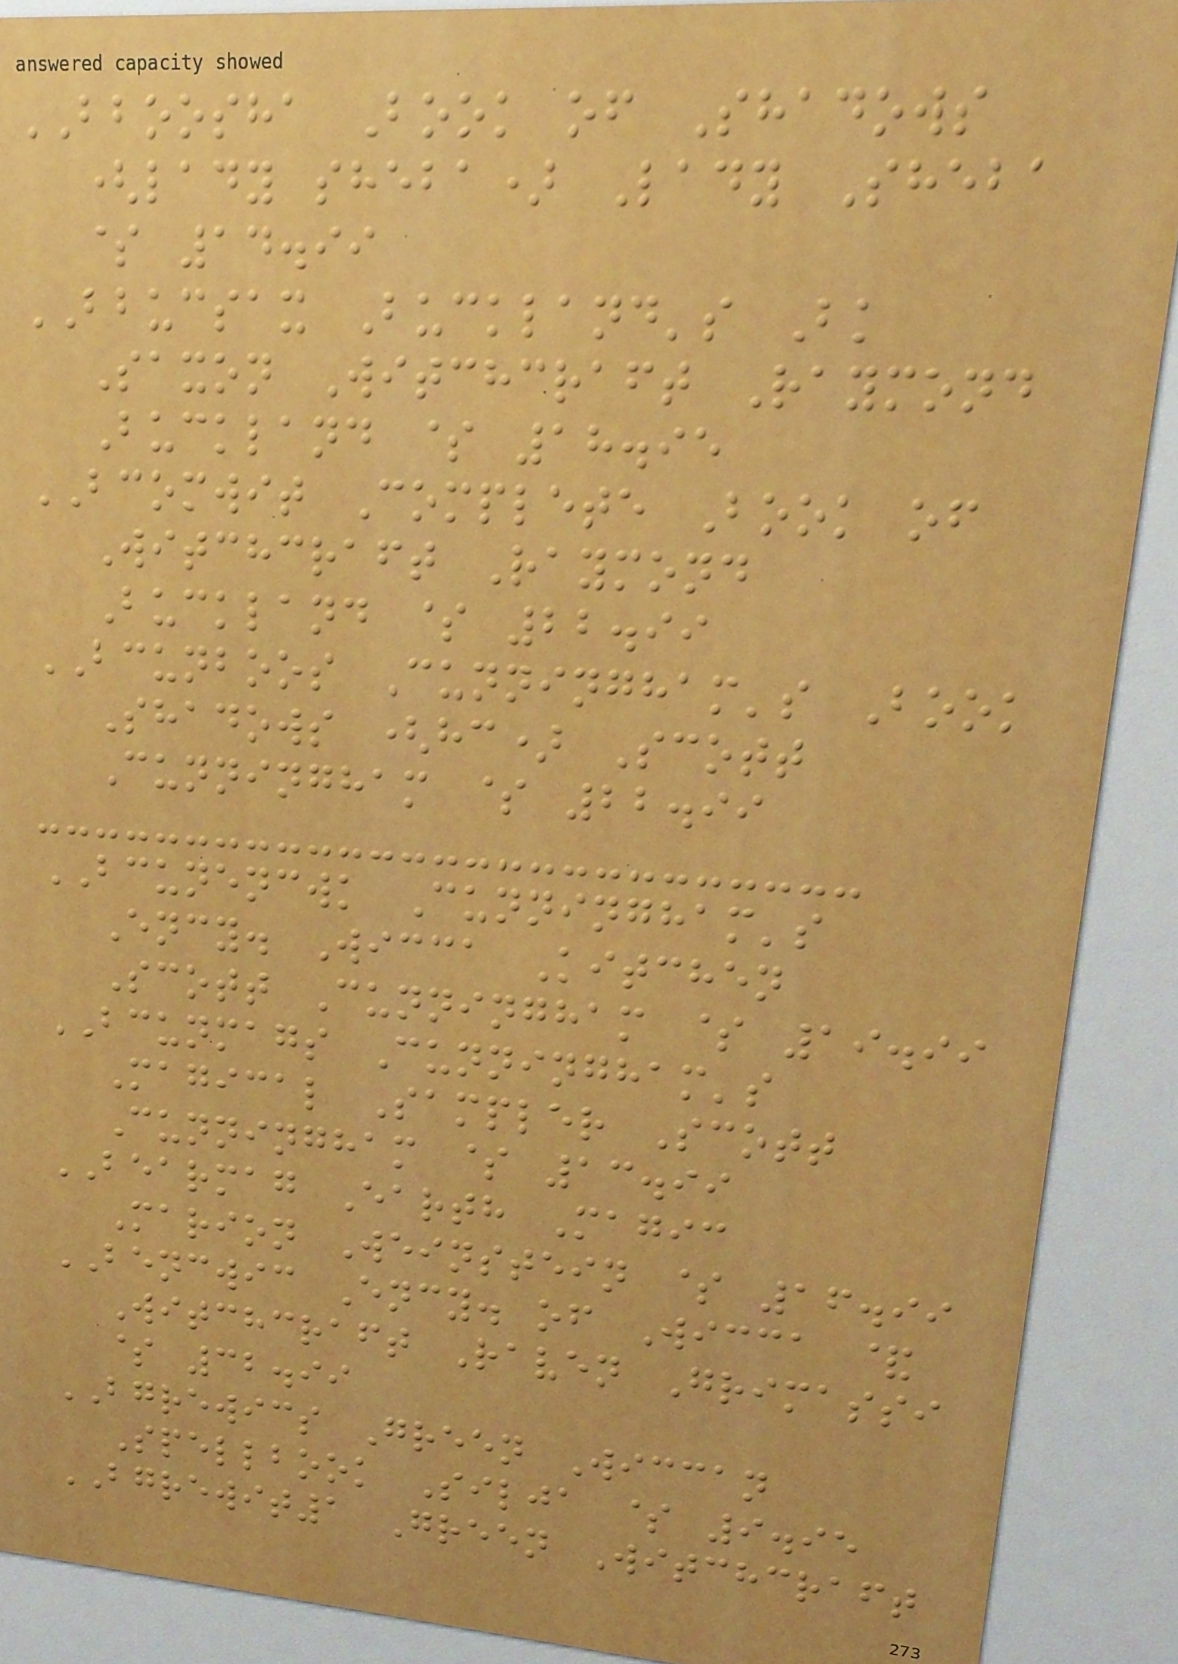BBOOSHA Book of Shadows
(lady sheba) Lady Sheba
$ 14.99
BBUCSAX Buckland's Bk
Saxon Witchcraft Raymond
Buckland $ 18.95
BCOMWIT Complete Book of
Witchcraft Raymond
Buckland $ 22.99
BCUNBOOS Cunningham's Book
Shadows (hc) Scott
Cunningham $ 22.99
BCUNENCWK Cunningham's
Ency. Wicca Kitchen
Scott Cunningham $ 19.99
BCUNMAGS Cunningham's
Magical Sampler Scott
Cunningham $ 13.99
BEARMAG Earth Magic
Marion Weinstein $ 16.99
BENCWIC Ency. of Wicca &
Witchcraft Raven Grimassi
$ 32.99
BGREWICS Green Wiccan
Spellbook Silja $ 9.95
BGREWIT1 Green Witchcraft
